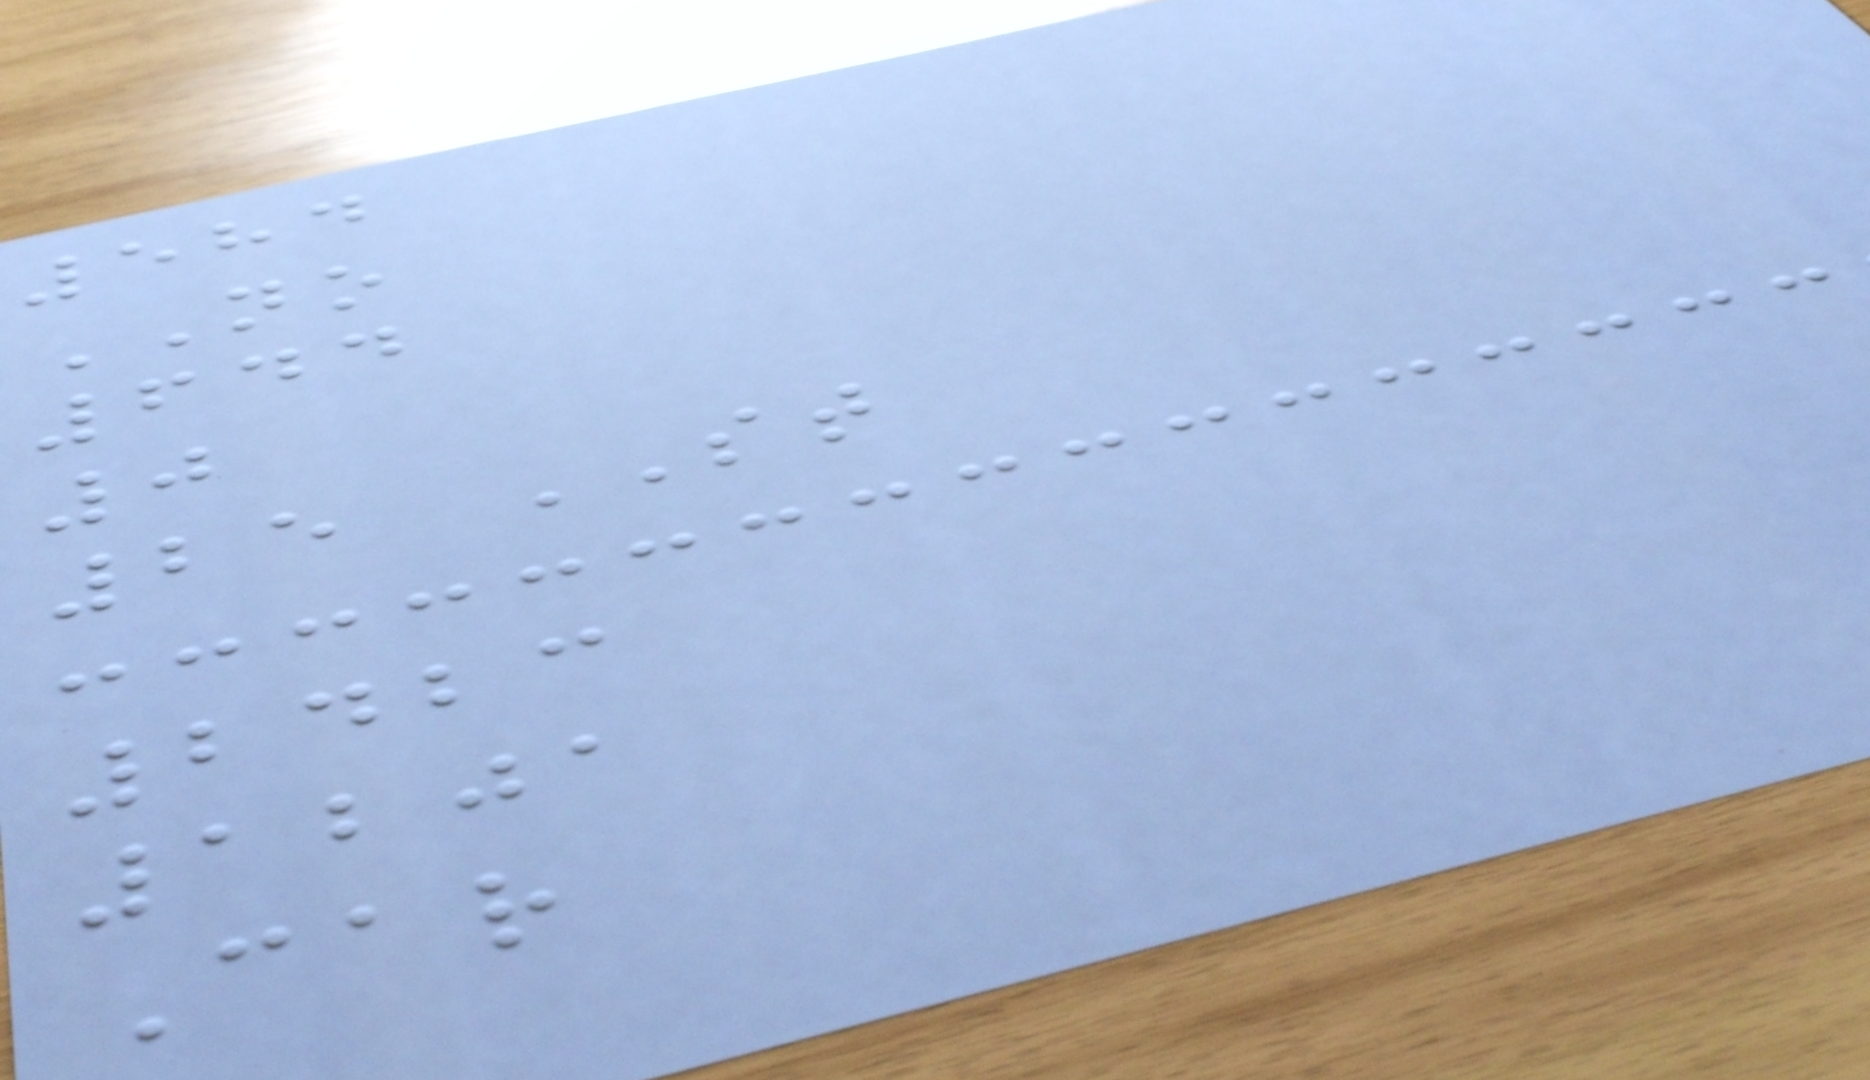584
NO
644
0
25 ST
2423
1201
Car
